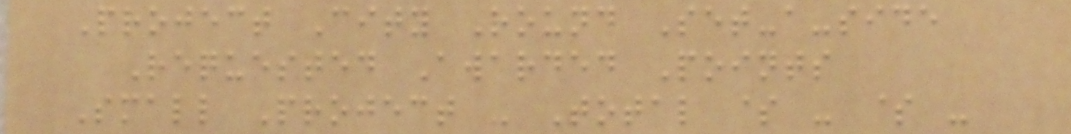Project City Round Set-a-side
Requested Awarded Points
Small Project - Total $ - $ -
